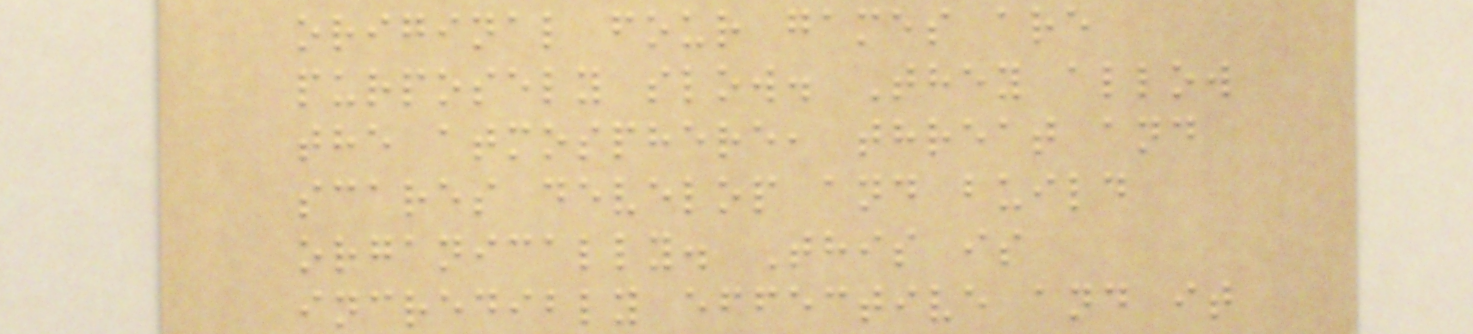original four games are
purposely slow. They allow
the atmosphere, threat and
scares develop and build
organically. This is
incredibly effective and it
